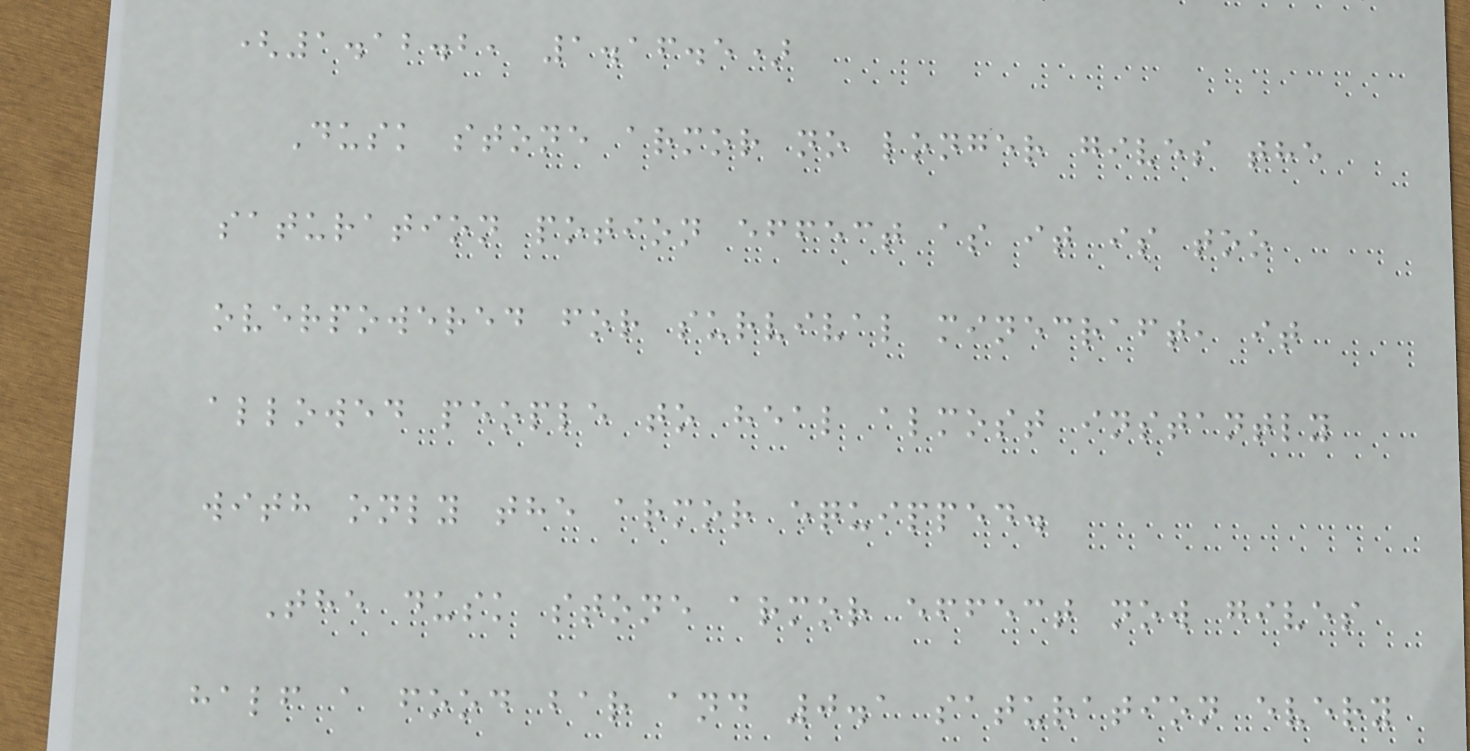(1.12.2, 1.16.5)
Dusk stone armor no longer gives the
saturation potion effect as it is too
overpowered for survival minecraft, it
allowed people to heal almost instantly
with only the armor equipped.
The dusk stone armor effect now gives
half a food bar and 0.1 saturation every
